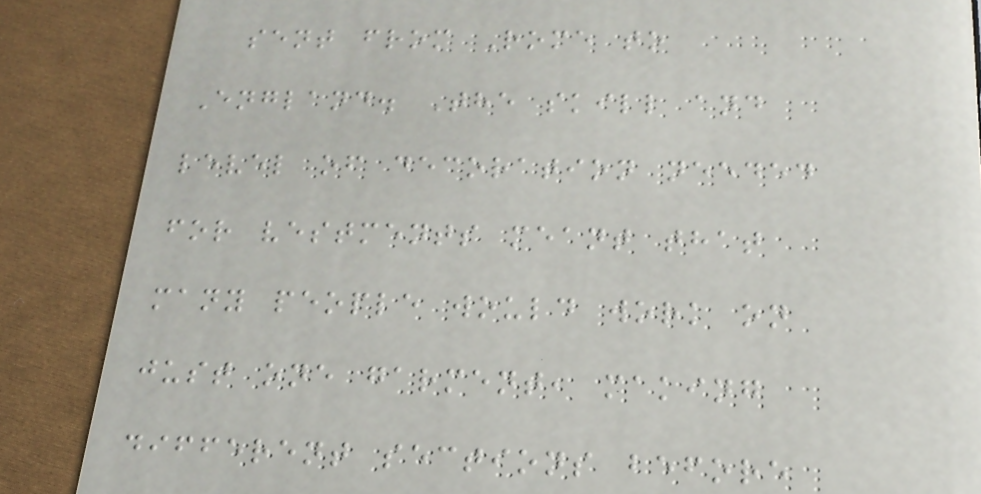sent from Rome to
England. The skill and
level of decoration needed
for vestments meant that
many people would work on
just one garment, making
different sections before
